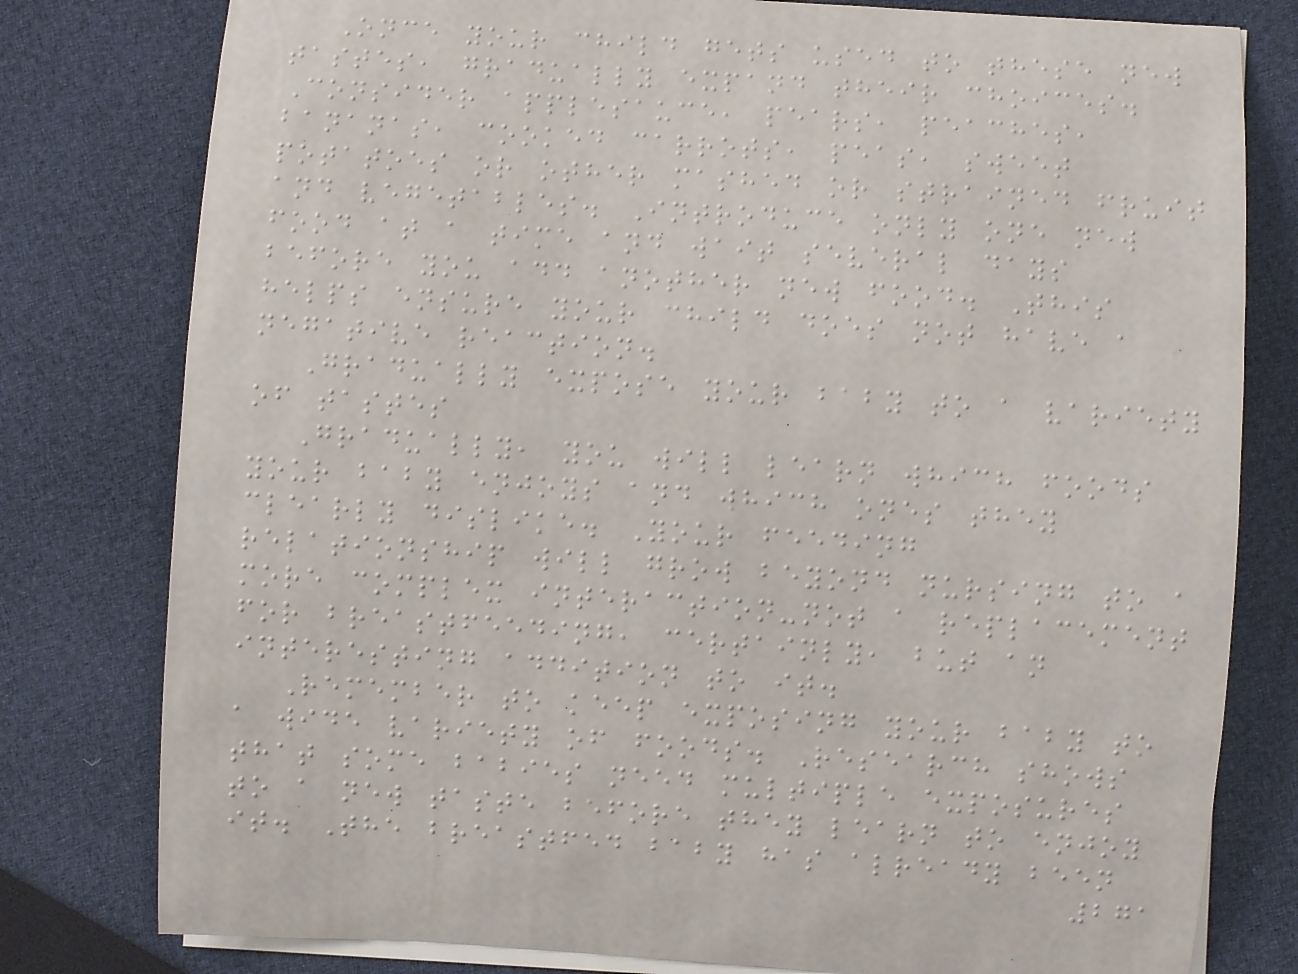Once your child gets used to these new
tastes, gradually expand their choices.
Consider applesauce, pears, peaches,
bananas, cooked carrots, peas, sweet
potatoes or other mashed or strained fruit
and vegetables. Introduce only one new
food at a time and wait several days
before you add another new food. This
helps ensure your child does not have a
negative reaction.
Gradually expose your baby to a variety
of tastes
Gradually, you will learn which foods
your baby enjoys and which ones they
clearly dislike. Your feeding
relationship will grow beyond nursing to a
more complex interaction-not a replacement
for breastfeeding, certainly, but an
interesting addition to it.
Remember to keep exposing your baby to
a wide variety of foods. Research shows
that some babies need multiple exposures
to a new taste before they learn to enjoy
it. The breastfed baby has already been
271
